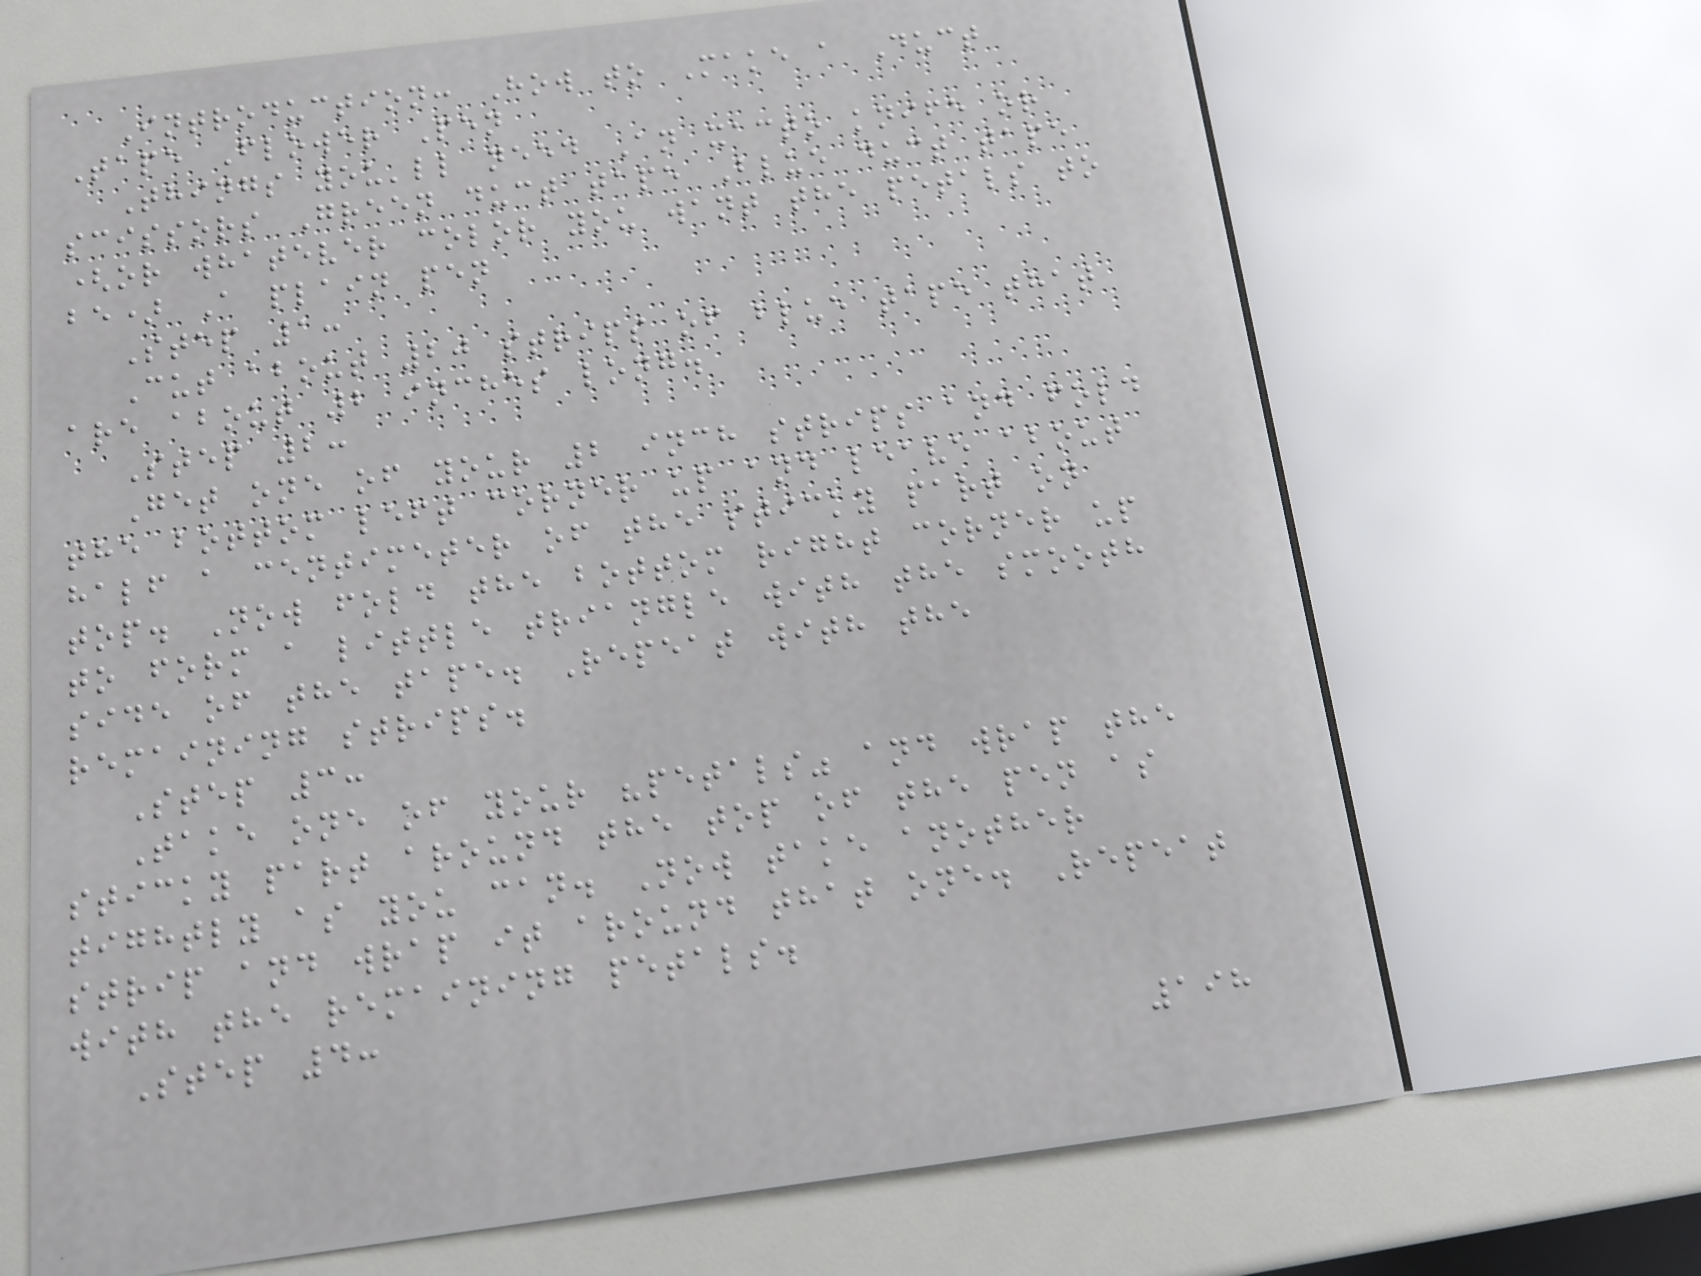Introduction: How to Make a Duct
Tape Flower Pen
Things you'll need An xacto knife or
scissors Green duct tape Blue duct tape
(or whatever color you want the petals to
be) A plain pen
Step 1:
Cut about 20 strips of blue tape that
are about 2 inches long.
Step 2:
Get one of your 2 inch strips and fold
the bottom left corner up and leave about
half a centimeter of the sticky part on
top. Now fold the bottom right corner up
to form a little triangle with the smooth
side of the tape. Repeat with the
remaining strips.
Step 3:
Take one of your "petals" and wrap the
sticky part around the top of the pen as
tightly as you can. Now take another
strip and wrap it around that one. Repeat
with the remaining petals.
Step 4:
198
